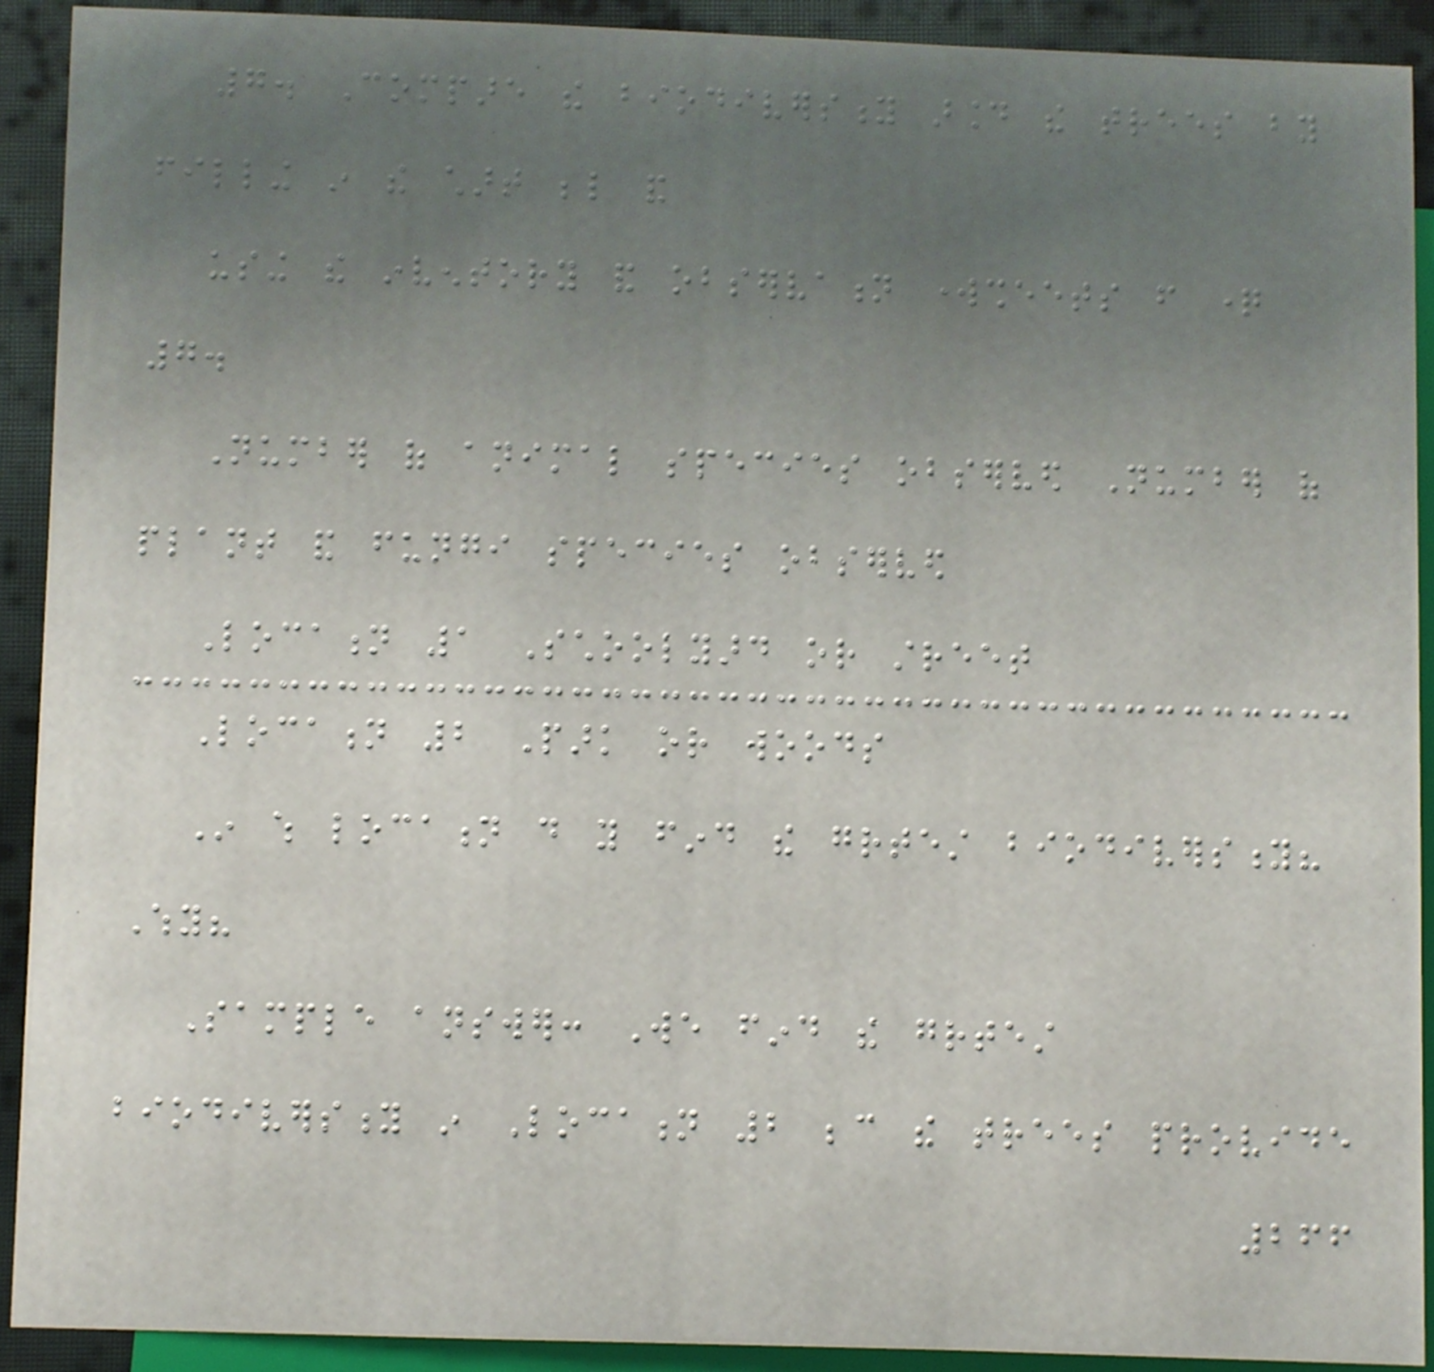7. Compare the biodiversity around the trees by
filling in the chart below and
using the inventory and observation worksheets from question
7.
Number of animal species observed Number of
plant and fungi species observed
Location 1 Schoolyard or street
Location 2 Park or woods
In which location do you find the greatest biodiversity?
Why?
Sample answer: We find the greatest
biodiversity in Location 2 because the trees provide
266
